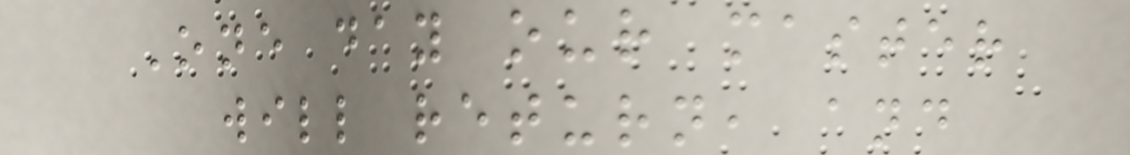One day our master
will return, and
